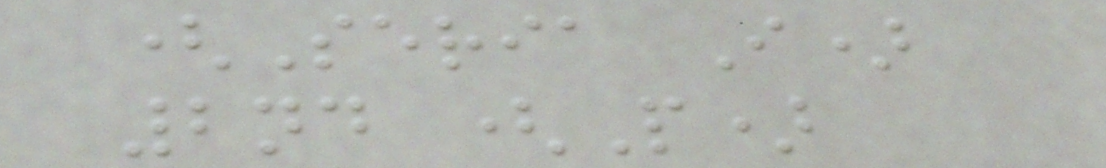(Seria I)
2nd (P)
